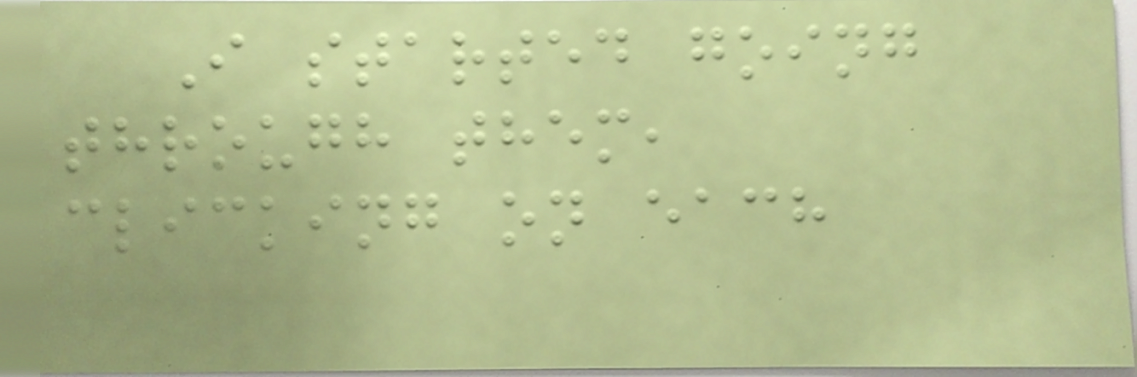I started going
through them,
clicking on each
